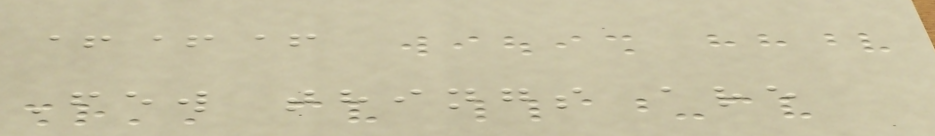+++
Few things are
